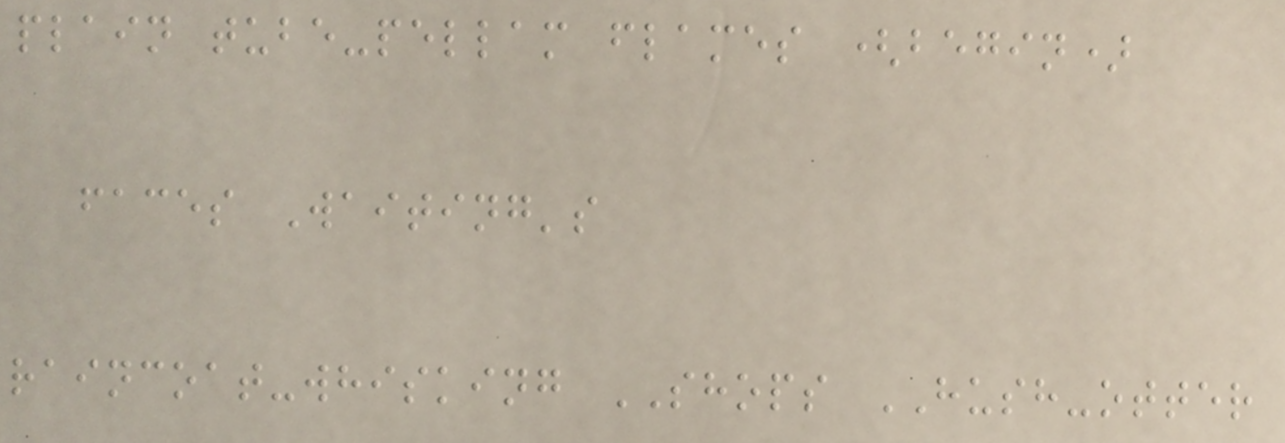plain tube-pellam flames (begin)
faces Waiting's
raincoat-whisking SHOPS HUSH-otter
